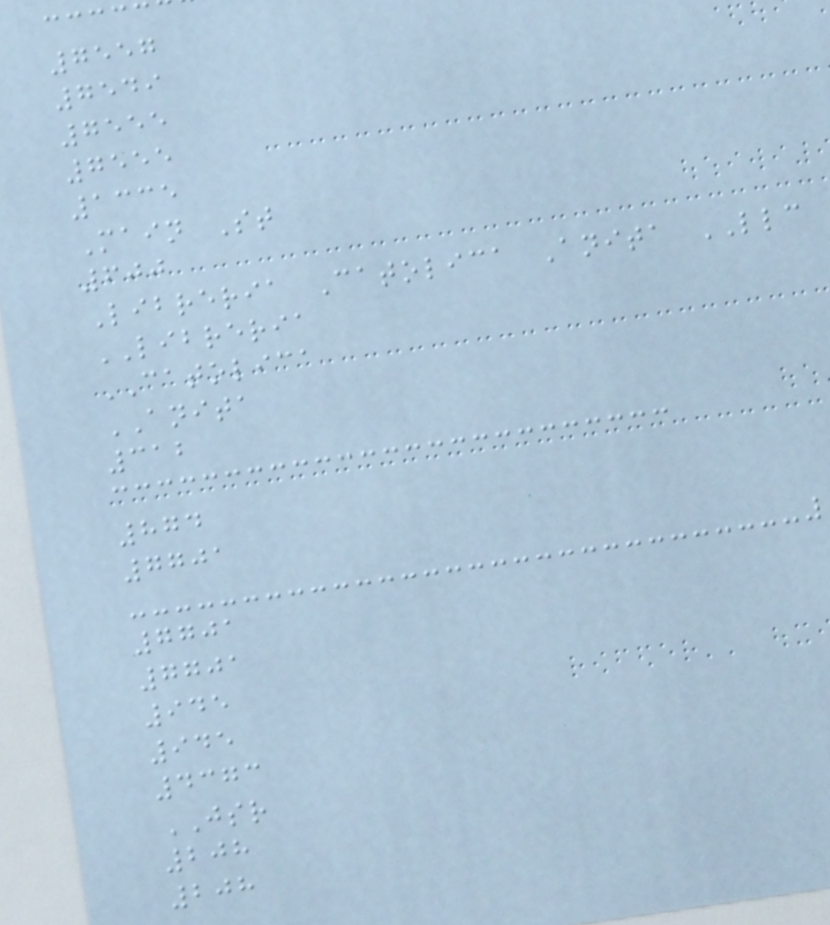7557
7549
7555
7555
1335
Main St
600
Libreria Catolica Anita LLC
LIBRERIA
CATOLICA
ANITA
312
874
7701
7701
7701
945
945
4373
JSR
208
208
